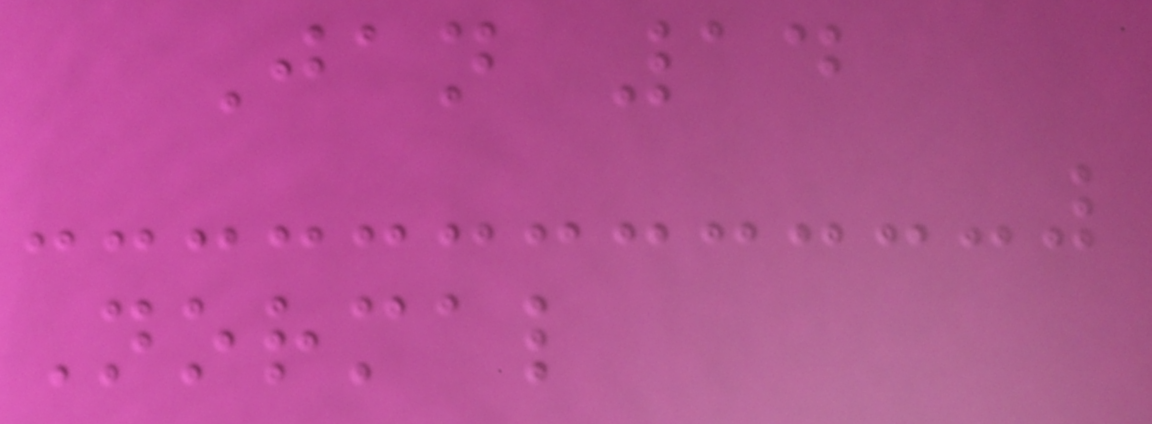Jan 14
Normal
